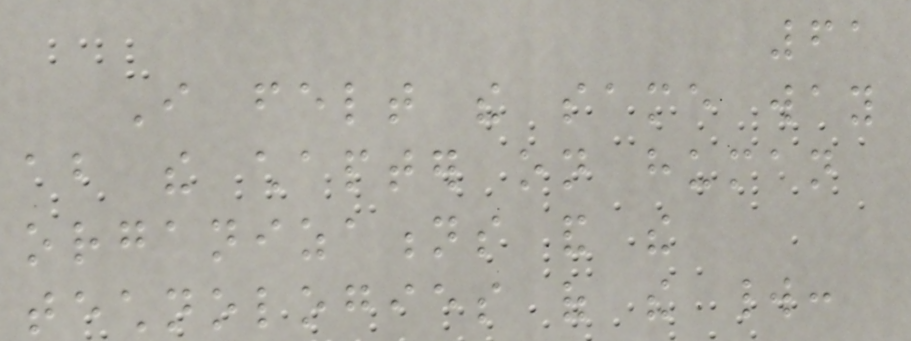61
I felt the same way
about the chapter on human
organizations and the
technologies of the world:
